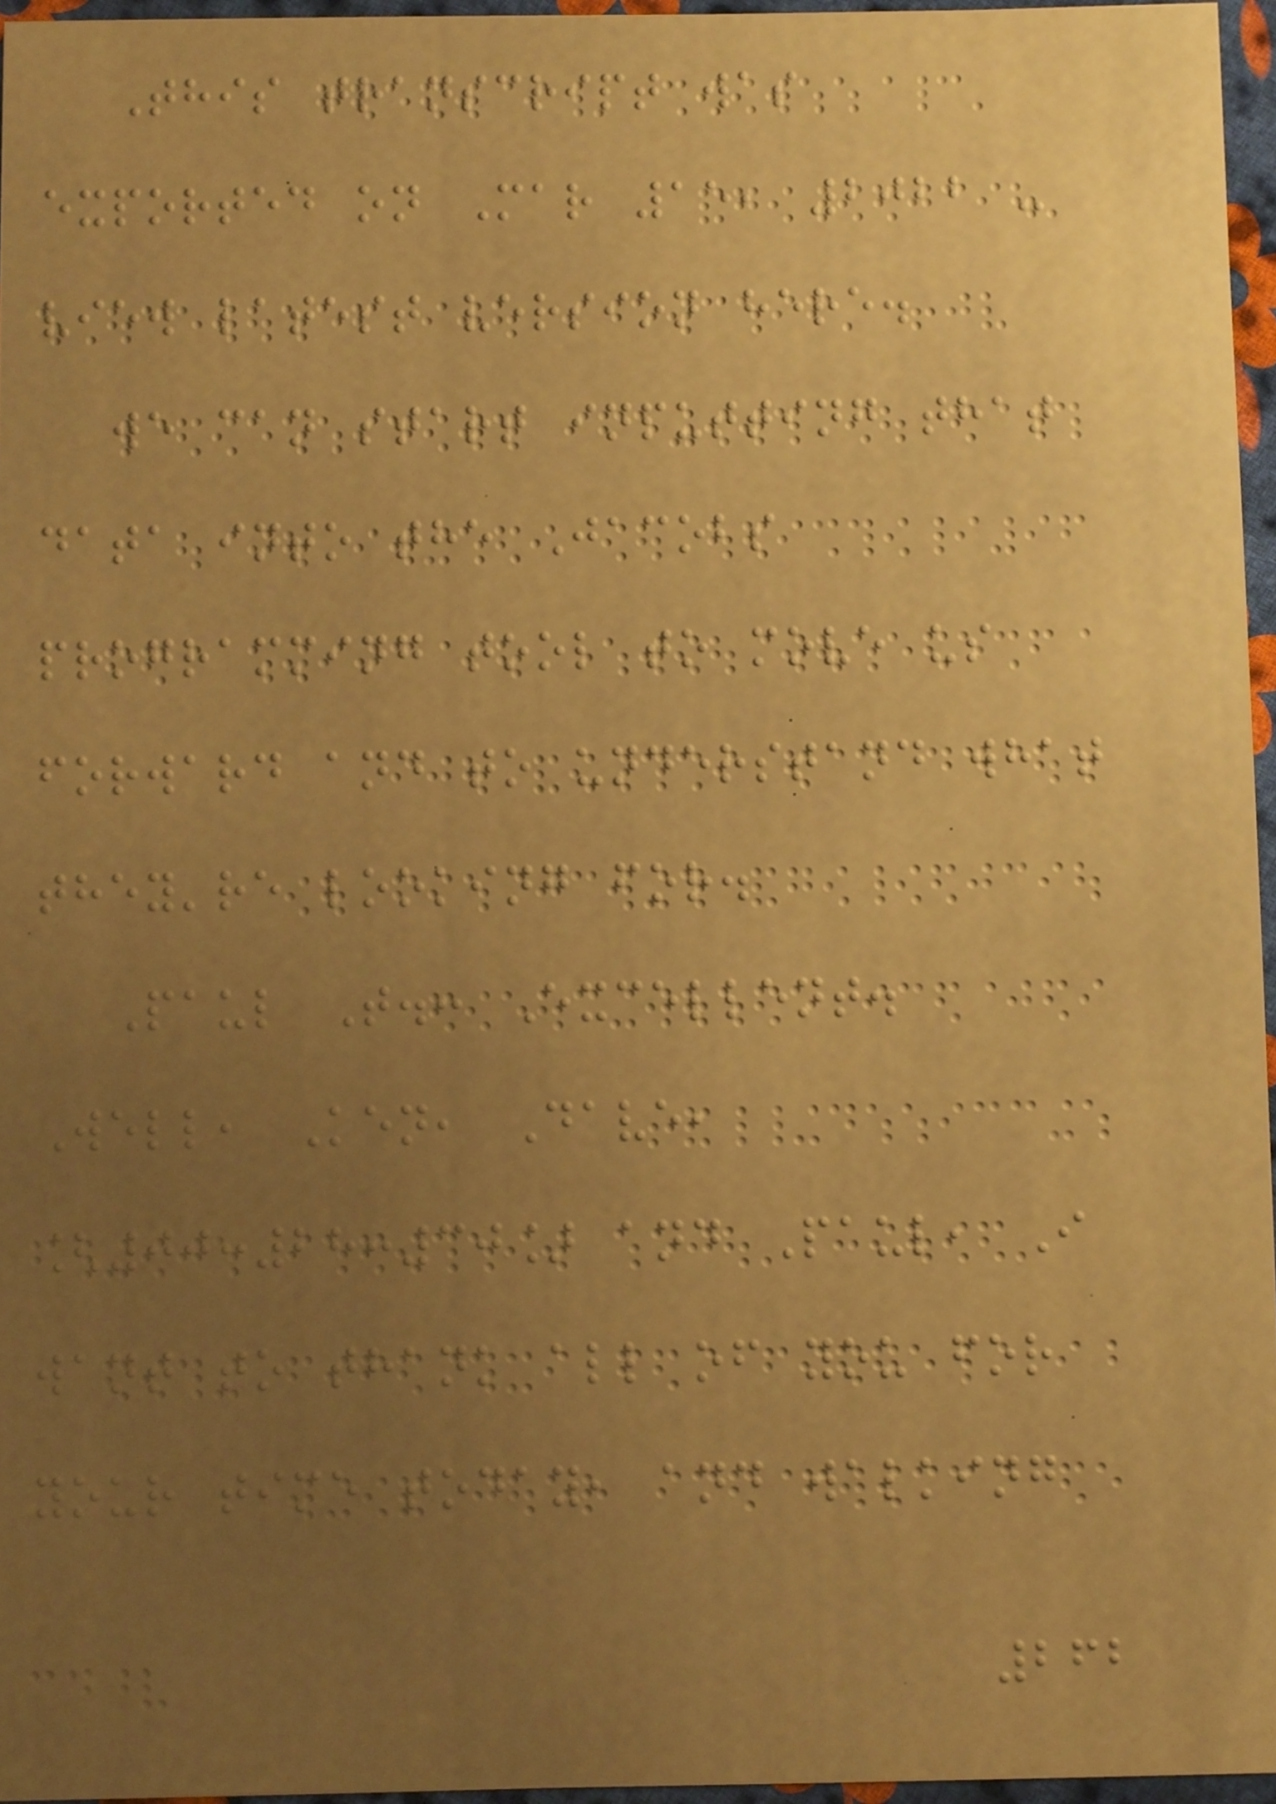This transcript was
exported on Mar 15, 2022 -
view latest version here.
we can start inputting that
data into the Jacobs
programming tool to move us
forward and to understand what
they're looking for.
Paul T.: Excellent.
Well, Ken, Dave,
[00:28:30] and Paul, I
want to thank all of you for
your time today, and walking
262
